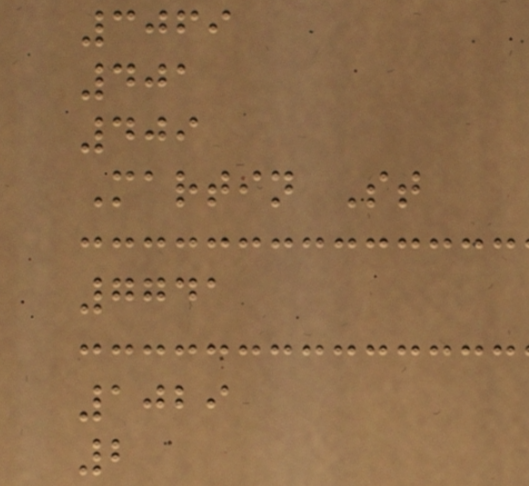3069
401
409
Martin St
7741
1029
2
